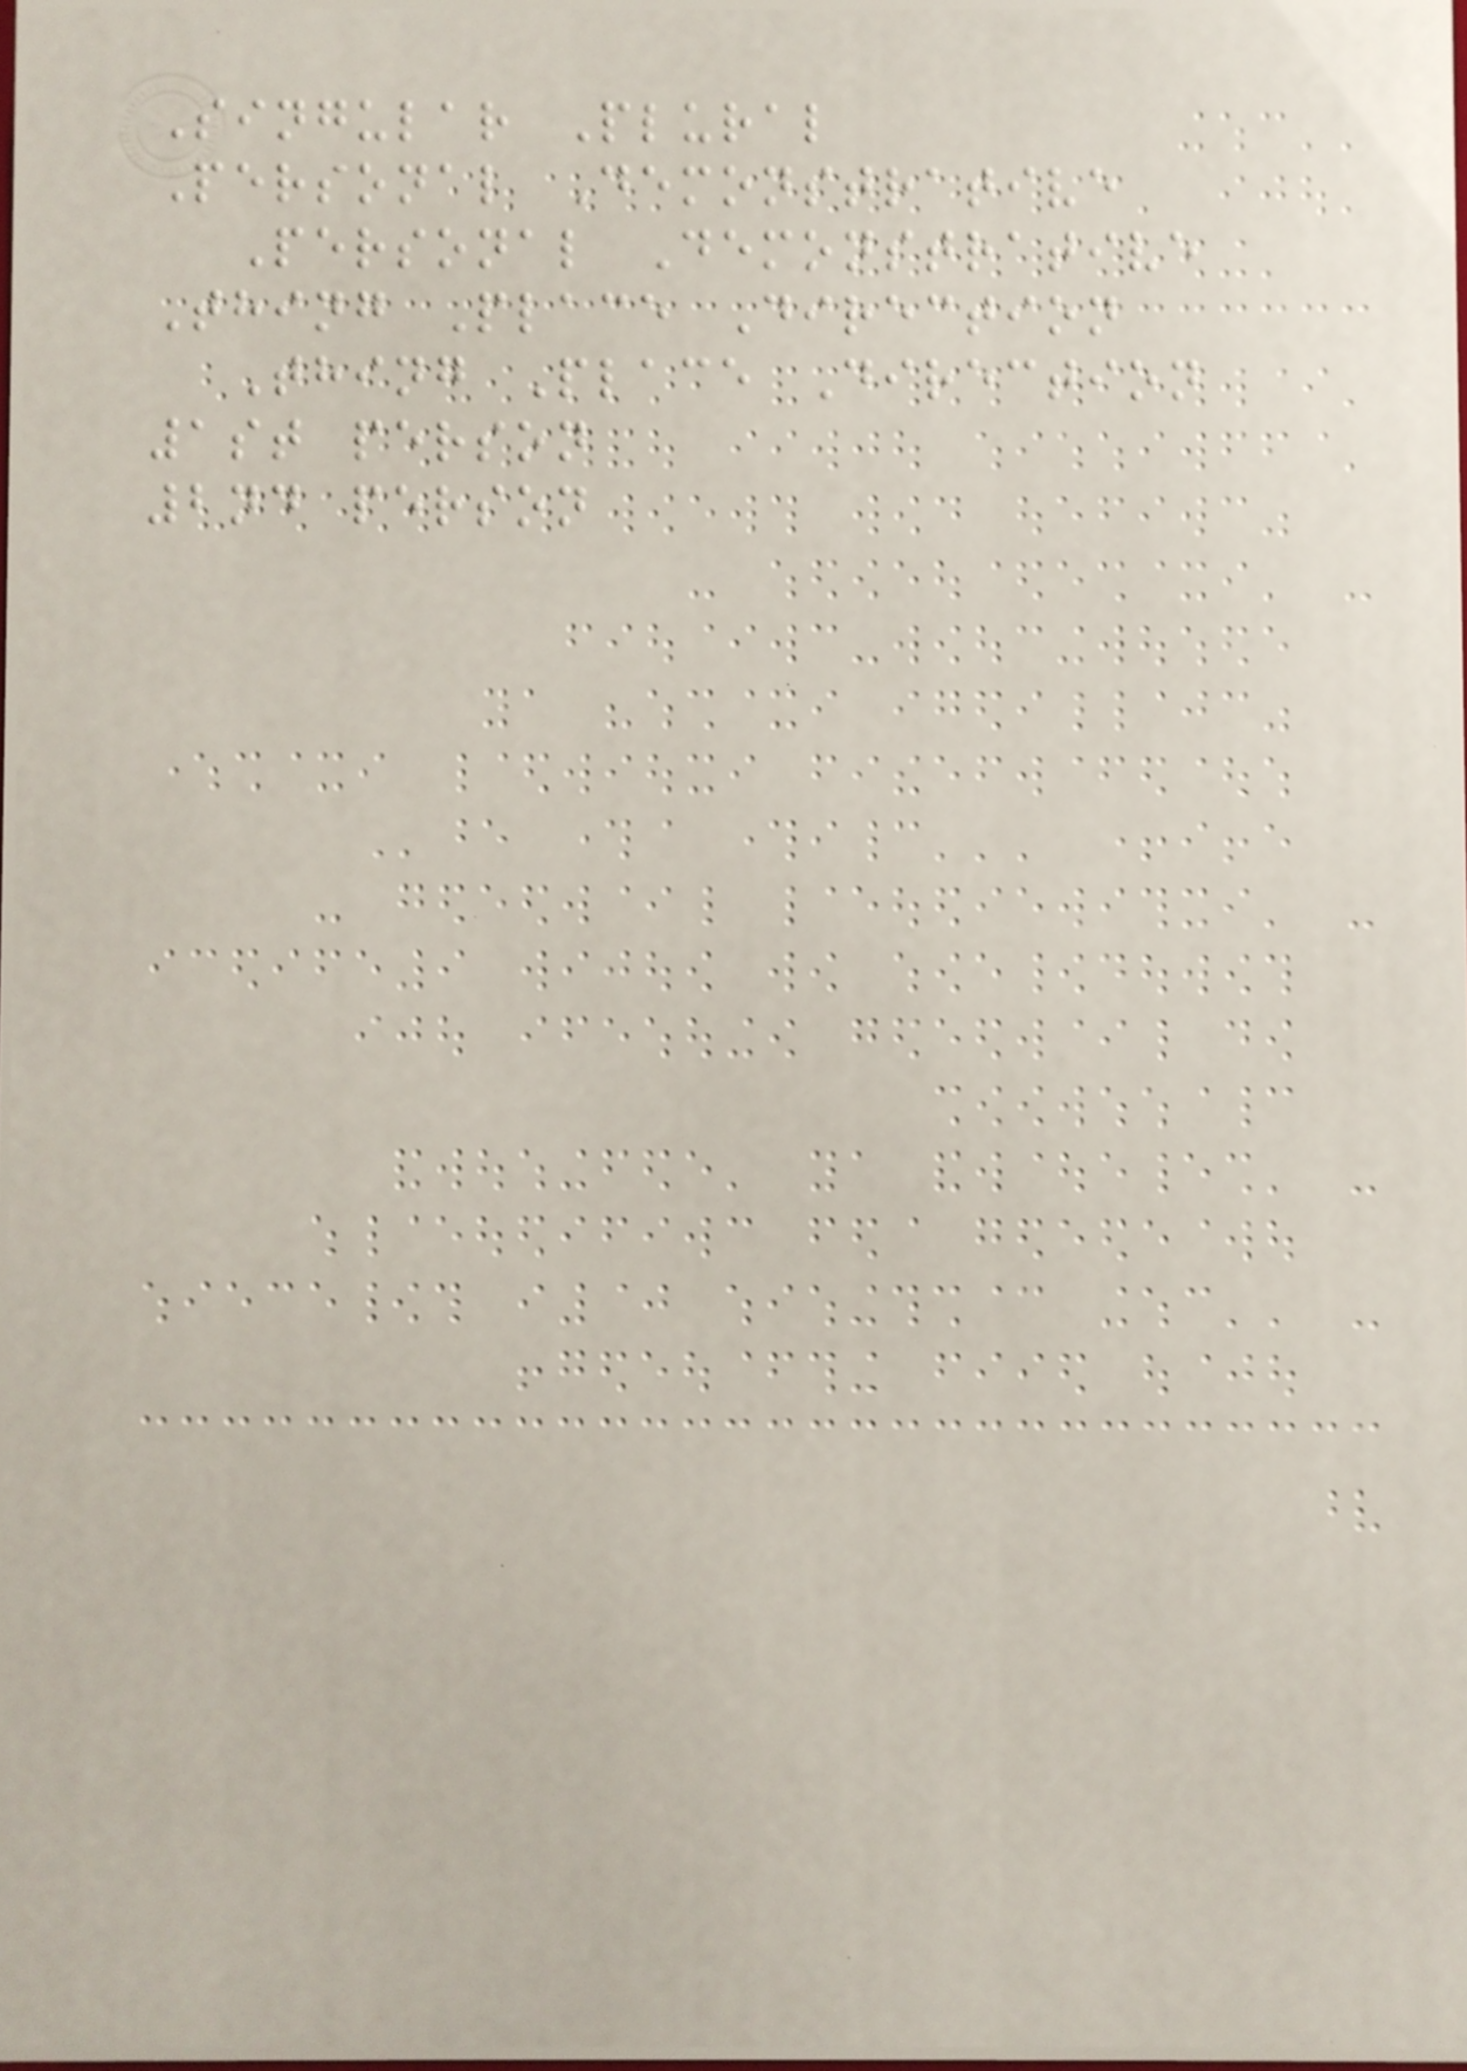Singular Plural
Personal Demonstrative
Personal Demonstrative
Thing Place Direction
Thing Place Direction
1st person
2nd person
